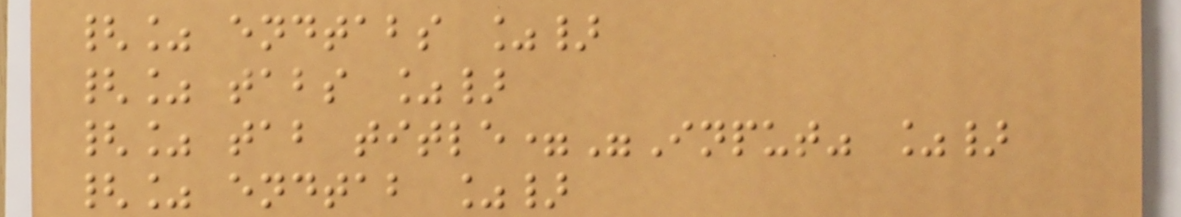{% endtabs %}
{% tabs %}
{% tab title="Input" %}
{% endtab %}
